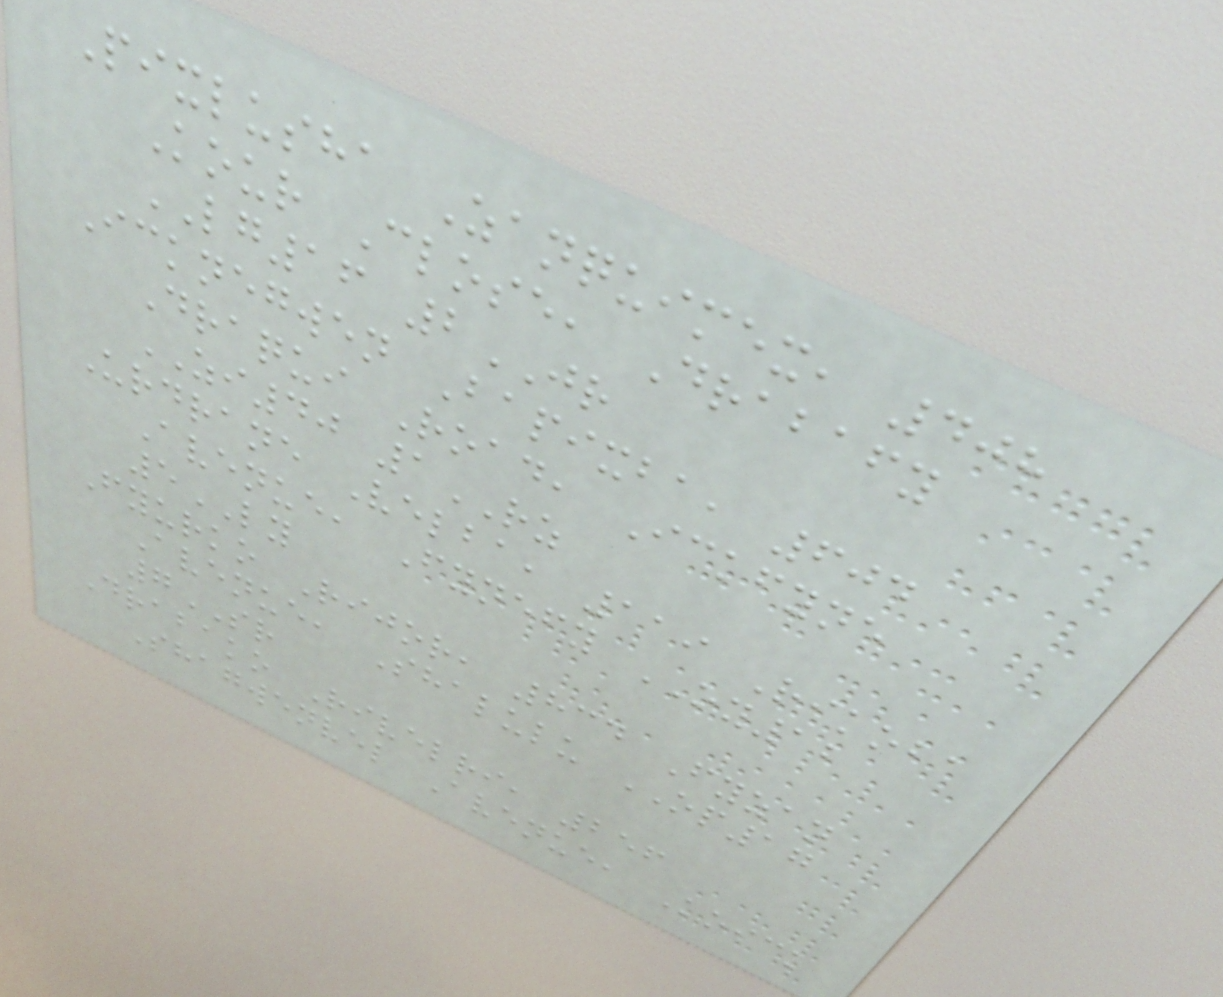Pixlusha Zanquimex, 408
Kour Close, Drabafy
LG16 2JR
Icknegwen Bapixba, 604
Draqui Road, Ickfyne
ZI40 1RZ
Urdrane Velba, 119 Rikoba
Avenue, Fynefy OY12
5LY
Fyurko Rijor, 834 Fyzan
Avenue, Shalulu OP17
7SR
Drabako Rivelri, 256
Shagwenvel Avenue, Koick
